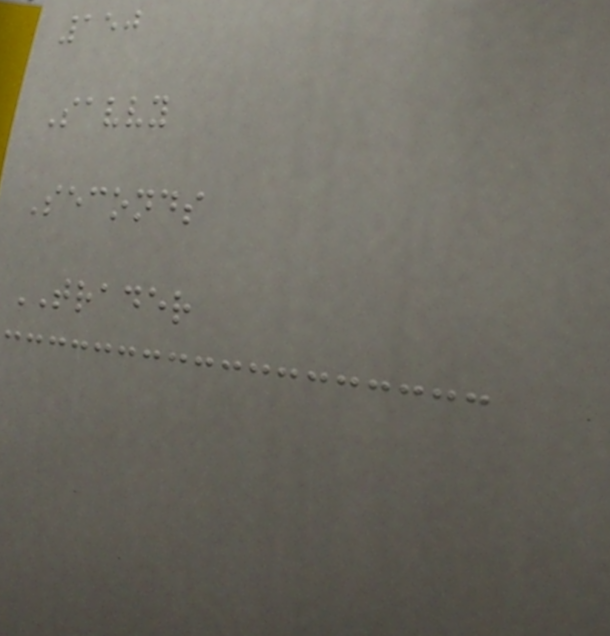150
Savvy
Seconds
TRADER
